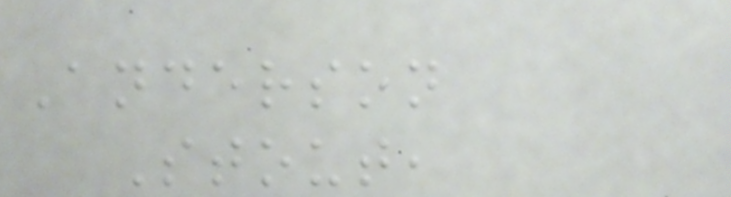Anderson
Stout,
